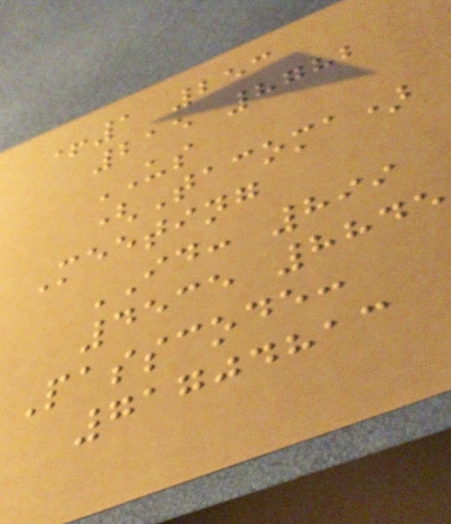+1 253
215 8782
US
(Tacoma)
Meeting
ID: 899
4535 8845
Passcode:
71704813
